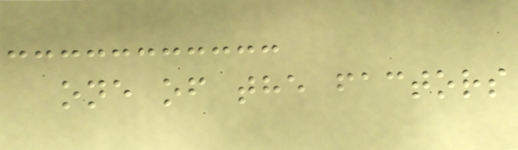one of the factors
